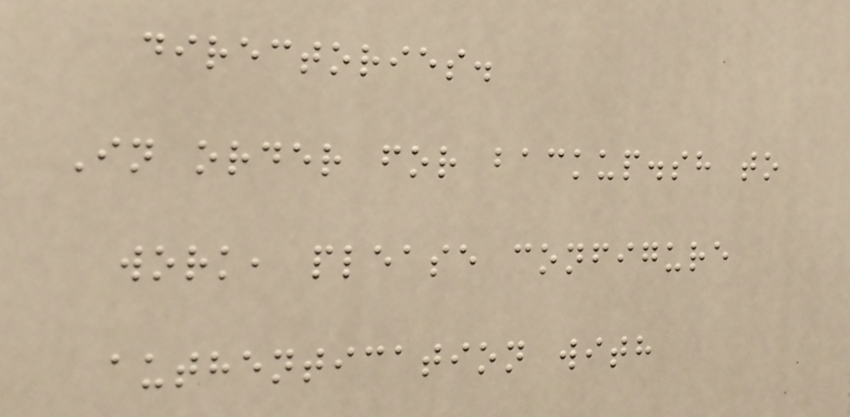directories.
In order for backup.sh to
work, please configure
authentication with
